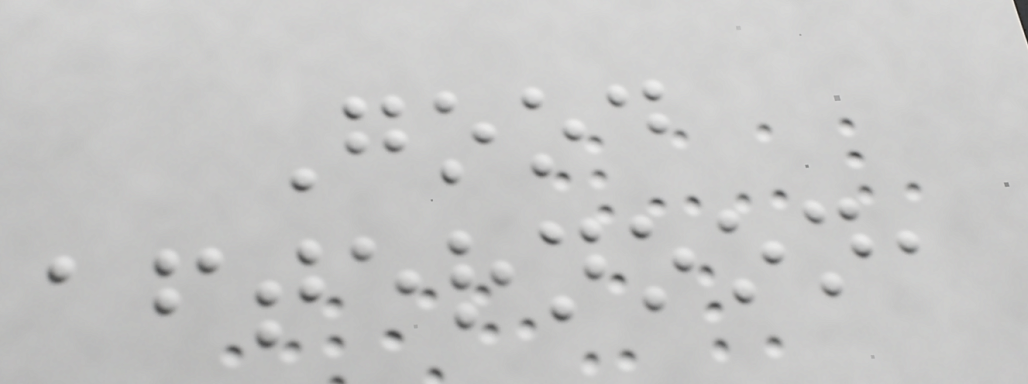Good
afternoon,
